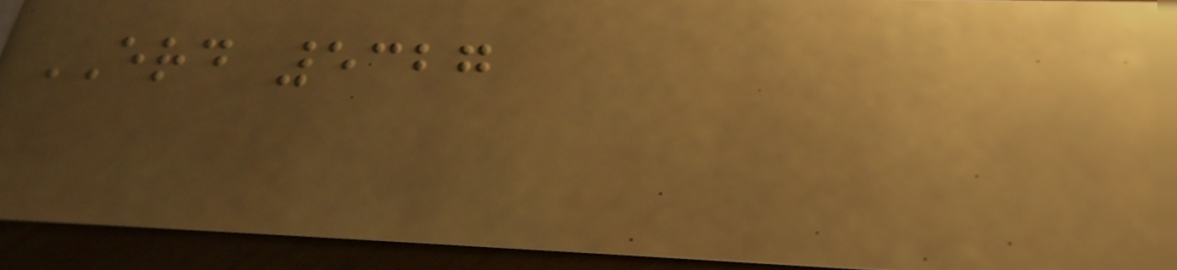ERD 5327
